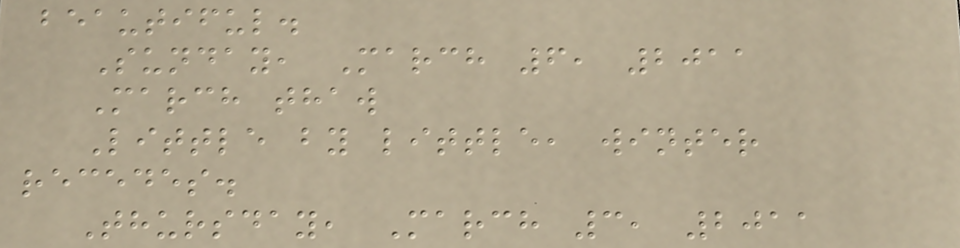beautiful.
Sunday, March 6, 2011
March thaw
Little by little, winter
recedes.
Thursday, March 3, 2011
